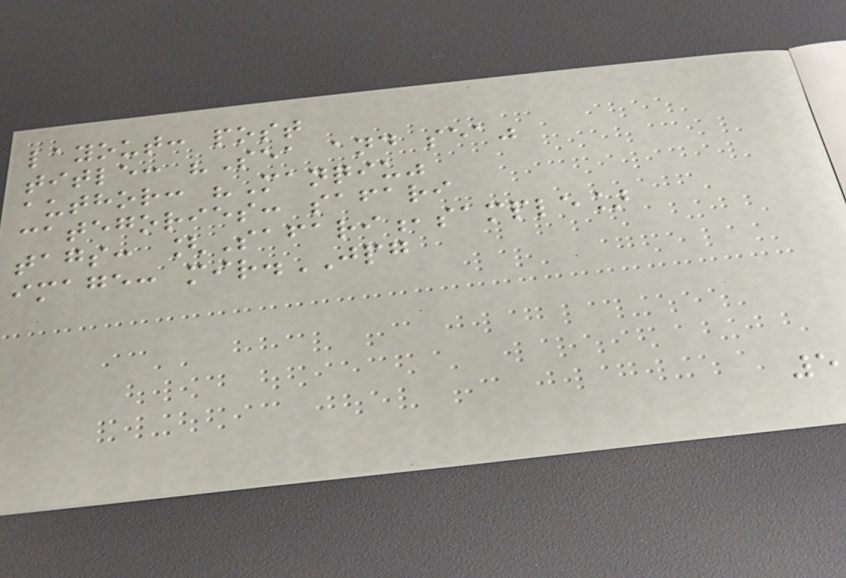layout: post
title: "Sea and sea"
author: "Manqiu"
categories: safari
tags: [Safari,sample]
image: mir.JPG
5
